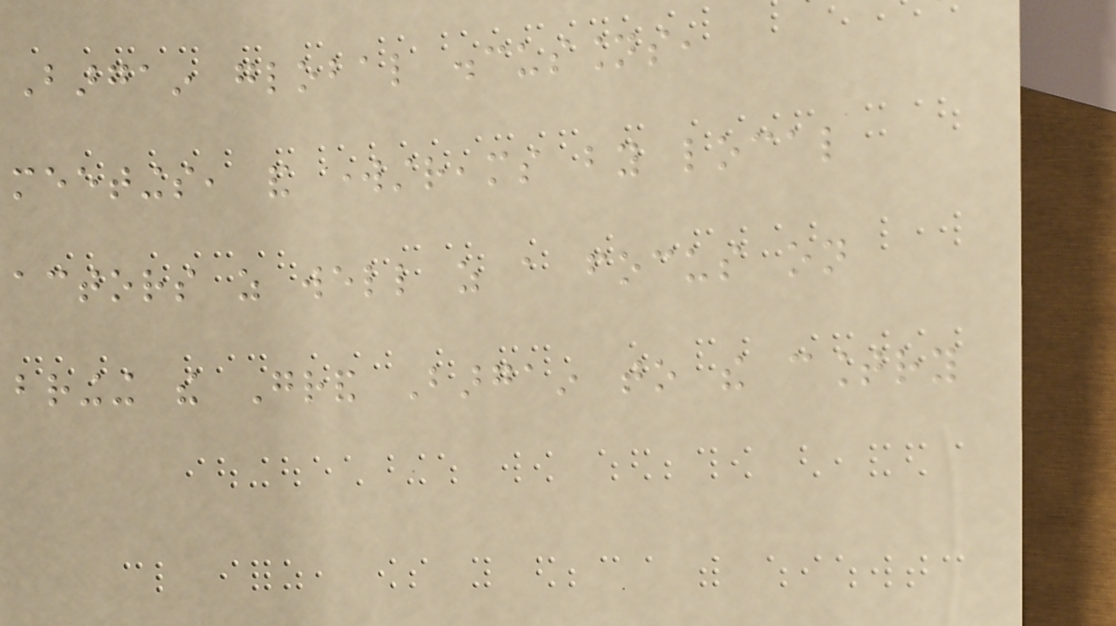Bargain global discussions,
meetings, and workstreams by local
actors as well as a focus on
bringing the Grand Bargain to the country
